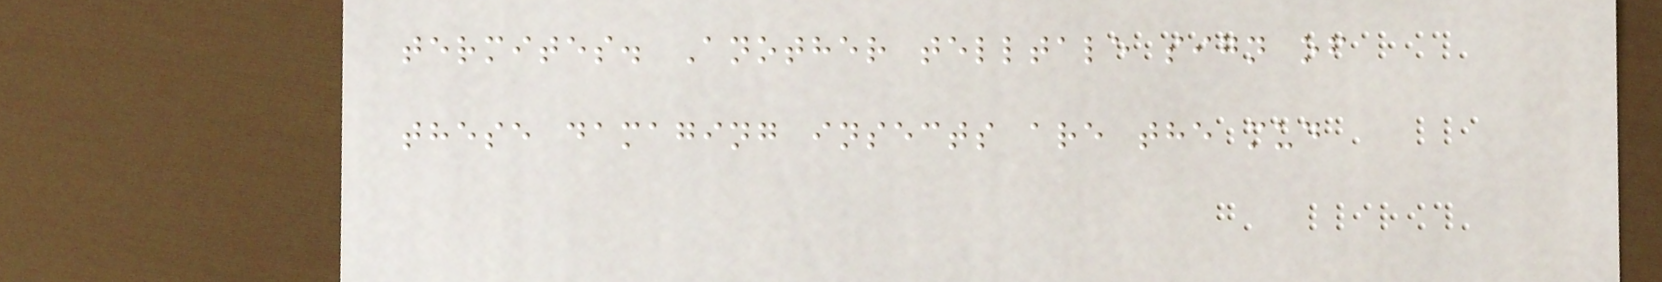termites. Another telltale sign of
these damaging insects are the mud
